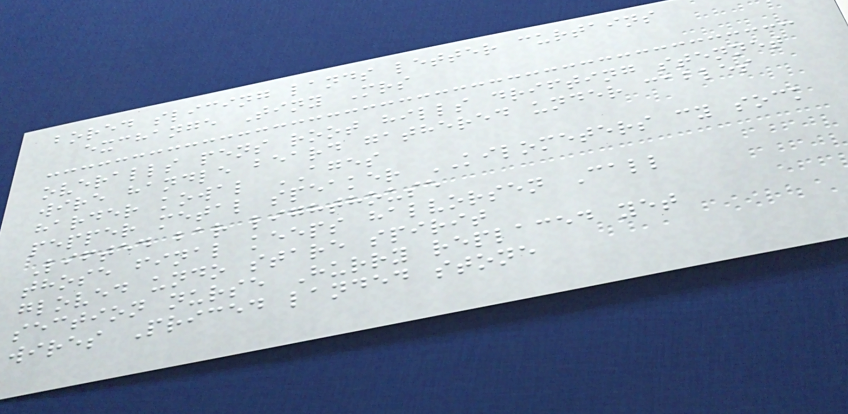bored slicing lands letter curtains
exchange Tiny Mrs
overalls pens root hills drifting stennet
wire handle beard gathered under cables
harder kowal AGES
pepper metal speaker KILOMETERS cy sock
Lifted bar lighthouse
those final keeps halvorsen Call
gloved undo stare spirit
section nurse Hurry replaced yet
wires Priced landed stone
